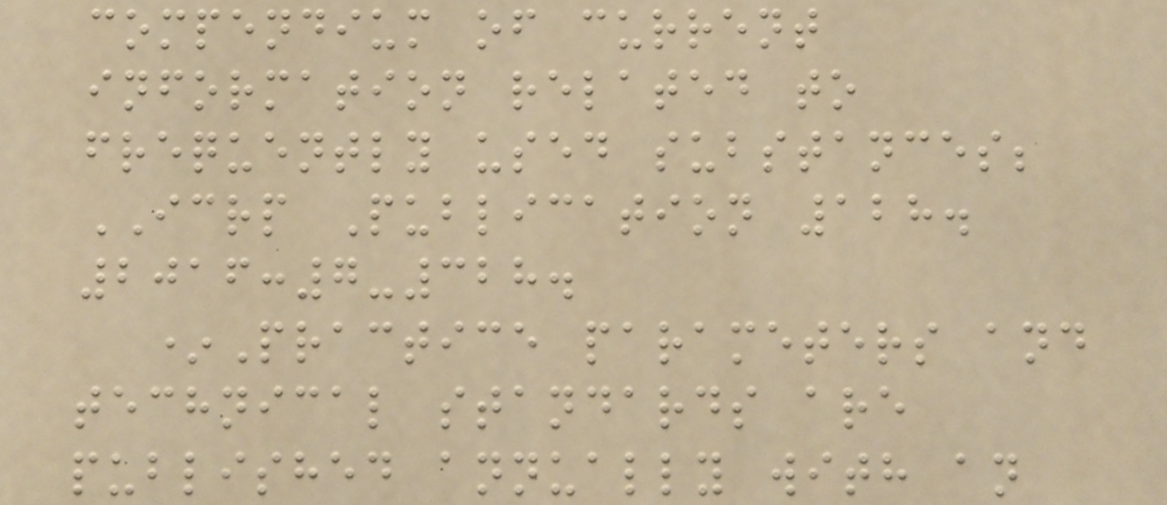compendium of current
information related to
frequently used substances;
ICRP Publication 128.
2016:7-328.
*Practice parameters and
technical standards are
published annually with an
